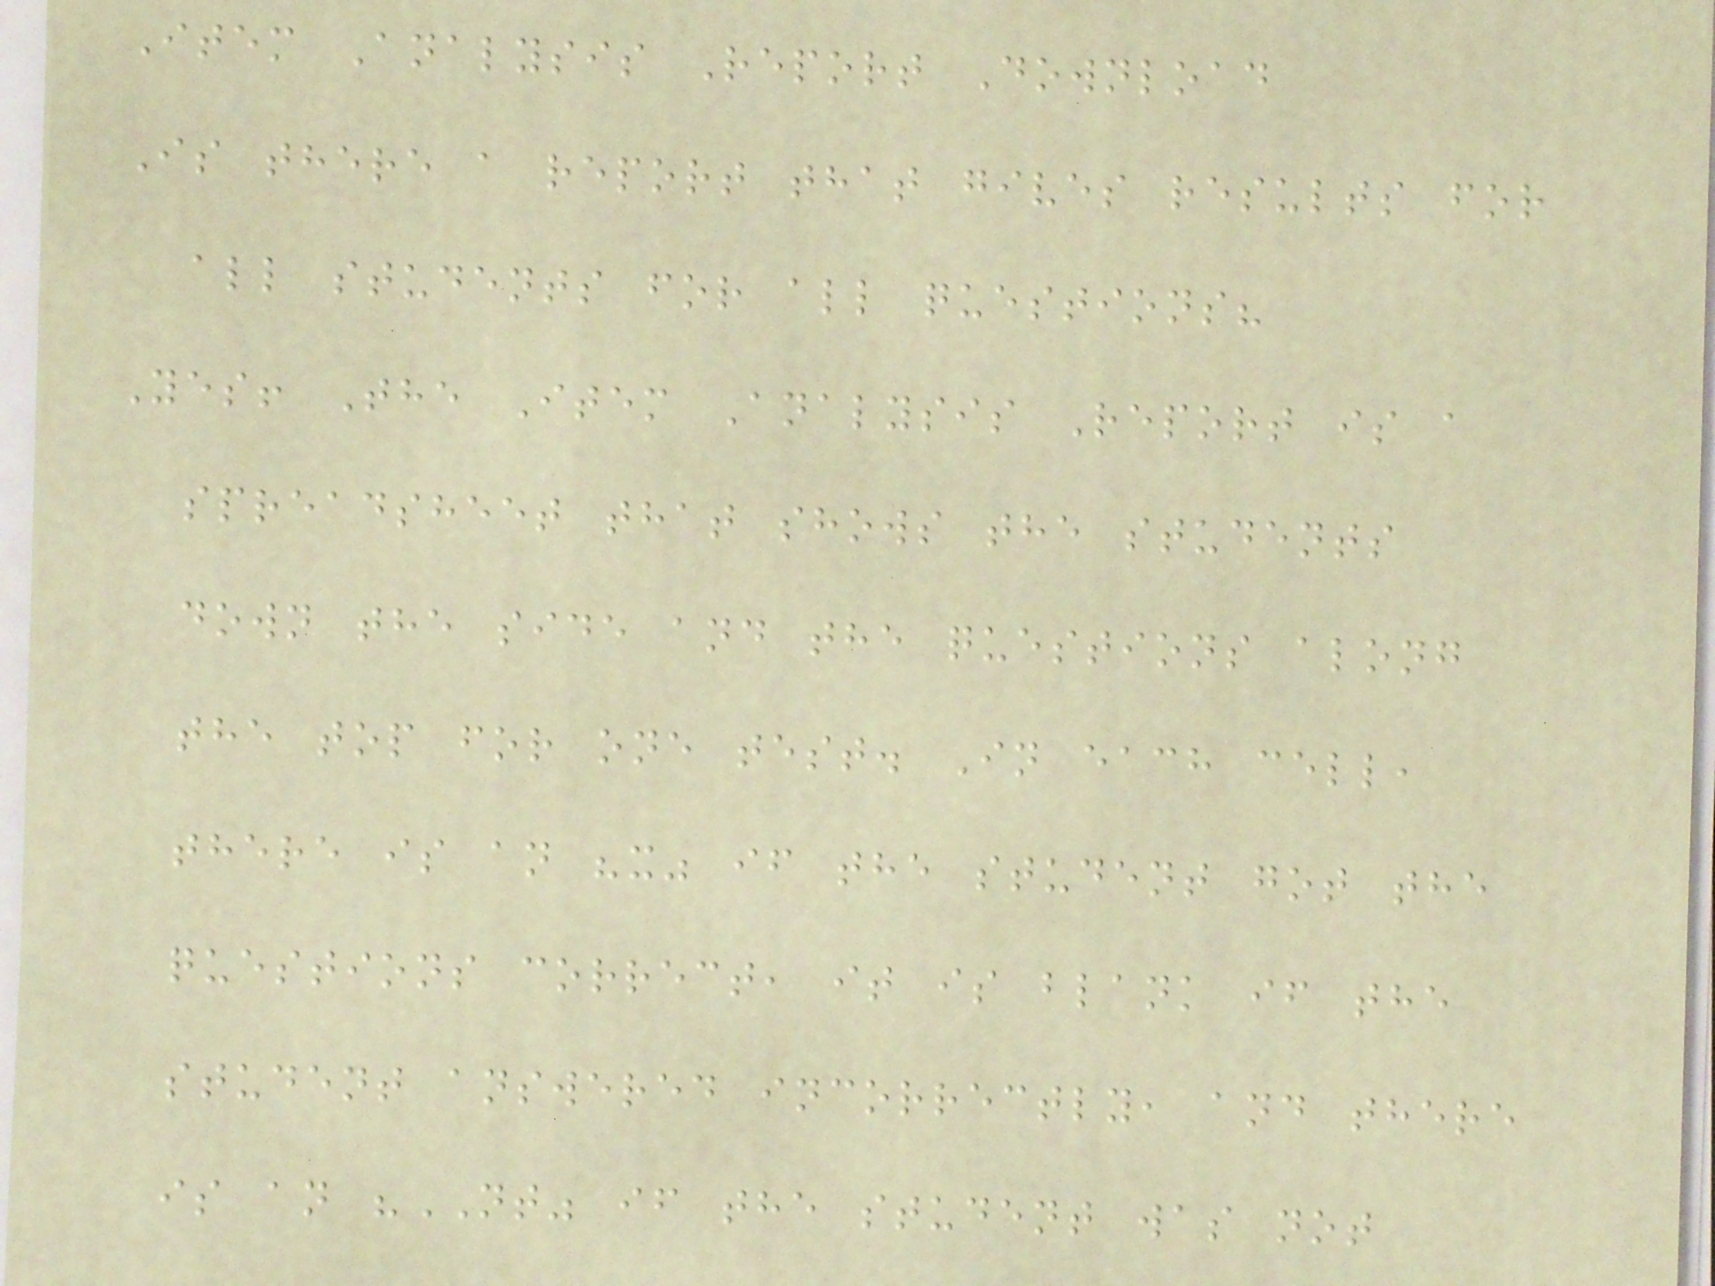Item Analysis Report Download
Is there a report that gives results for
all students for all questions?
Yes! The Item Analysis Report is a
spreadsheet that shows the students
down the side and the questions along
the top for one test. In each cell,
there is an "x" if the student got the
questions correct, it is blank if the
student answered incorrectly, and there
is an "NT" if the student was not
